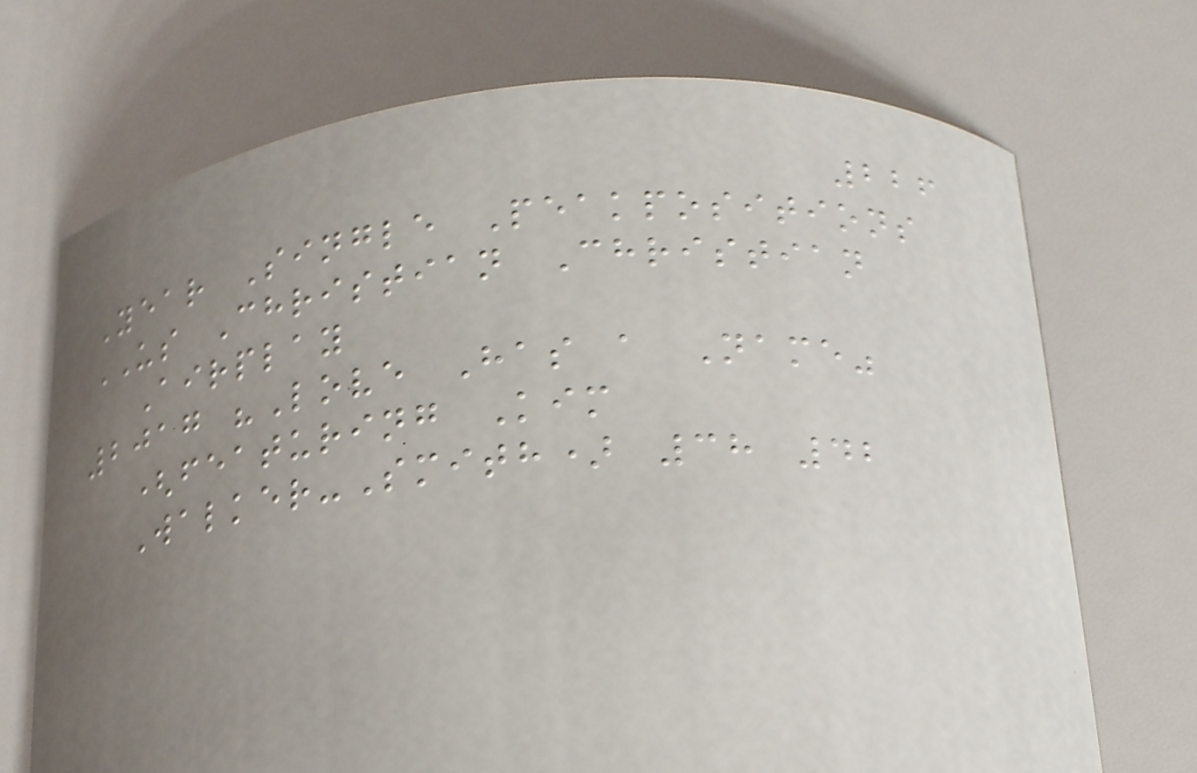226
Year Single Peakpositions
US Christian Christian
Airplay
2017 "Love Has a Name"
(featuring Kim
Walker-Smith) 38 42
